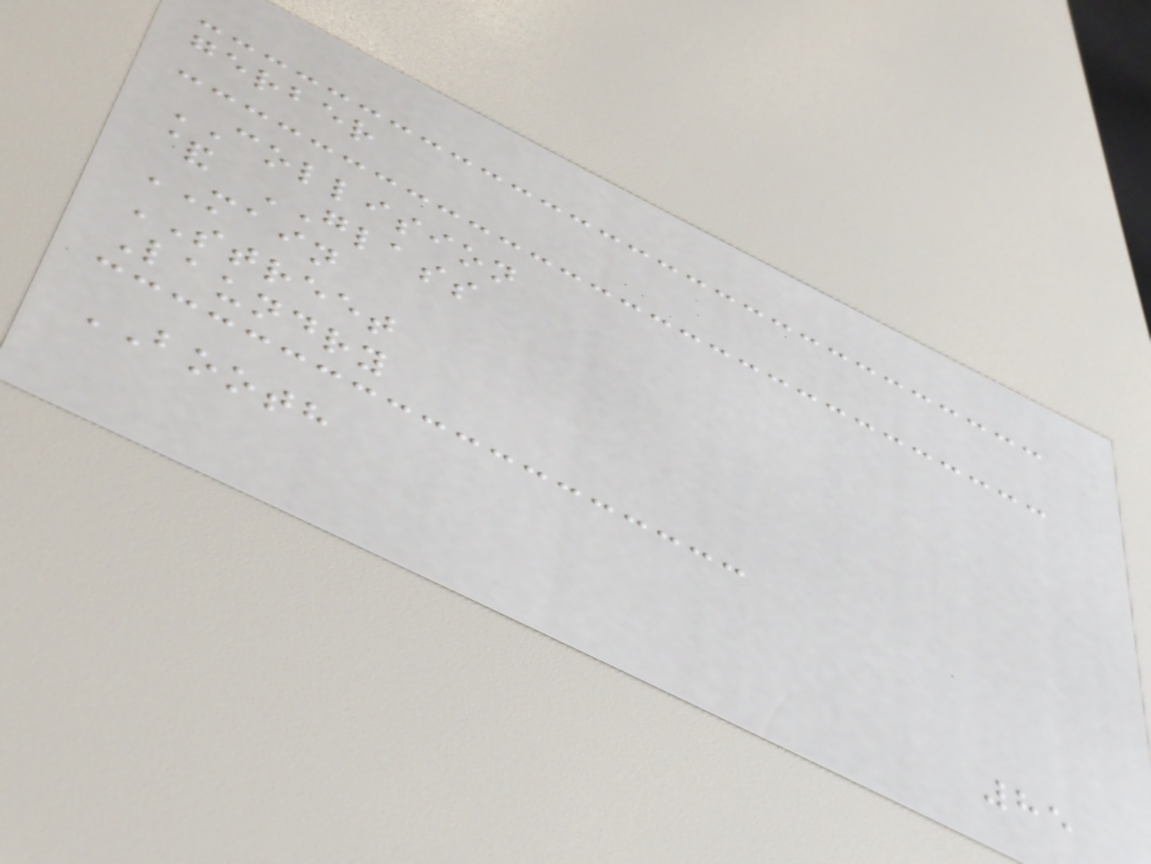gerber
COLLISION
& GLASS
MAIN
STREET
Laundry
BOOTH
85
